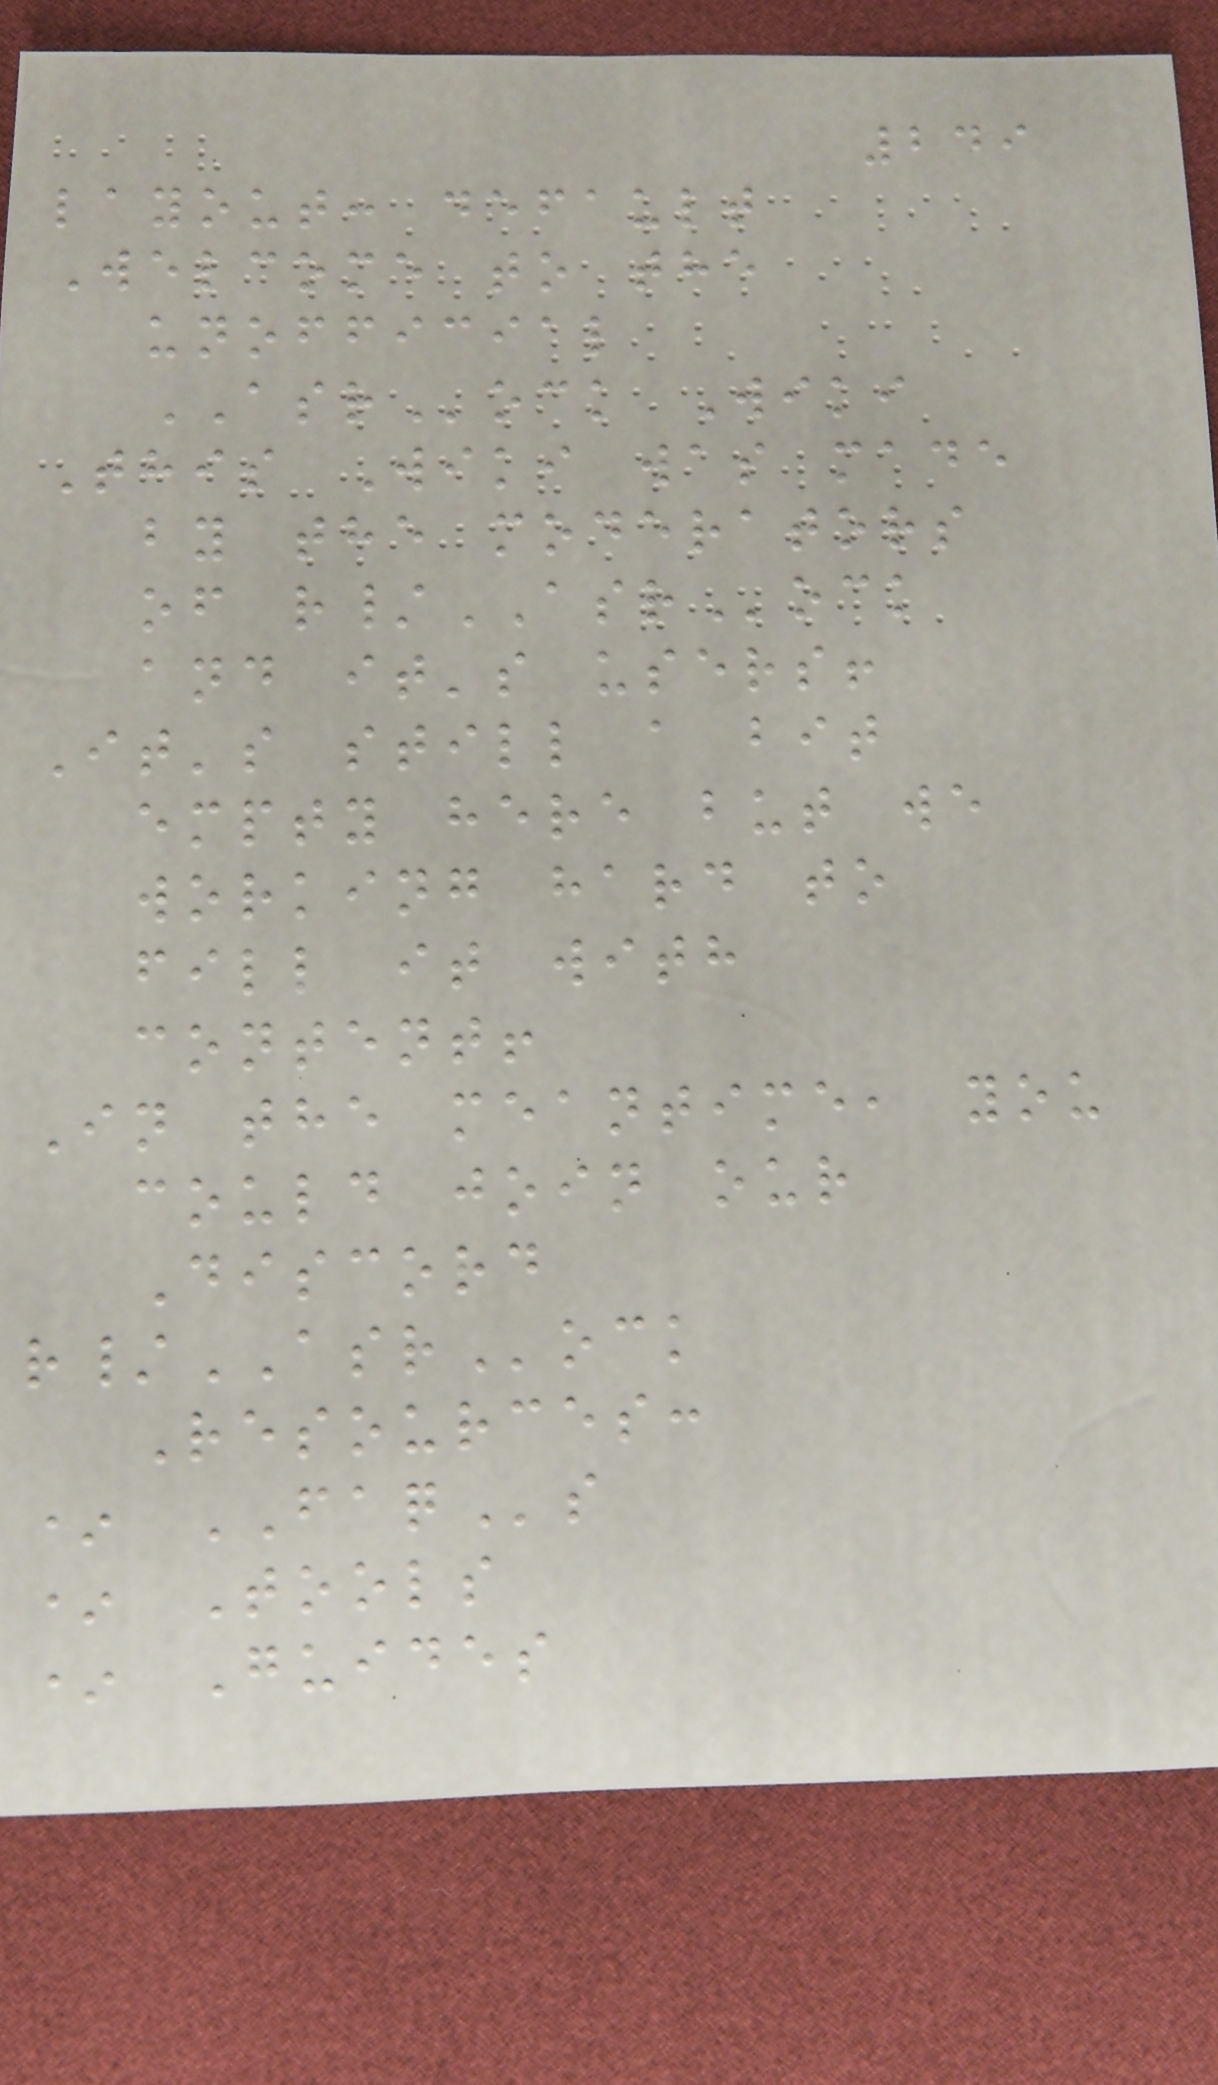249
layout: default
Welcome to the
unofficial
ASRock Wiki
This Wiki was made
by the moderators
of r/ASRock
and it's users!
It's still a bit
empty here but we
working hard to
fill it with
content!
In the meantime, you
could join our
Discord
r/ASRock
Resources:
* FAQs
* Tools
* Guides
